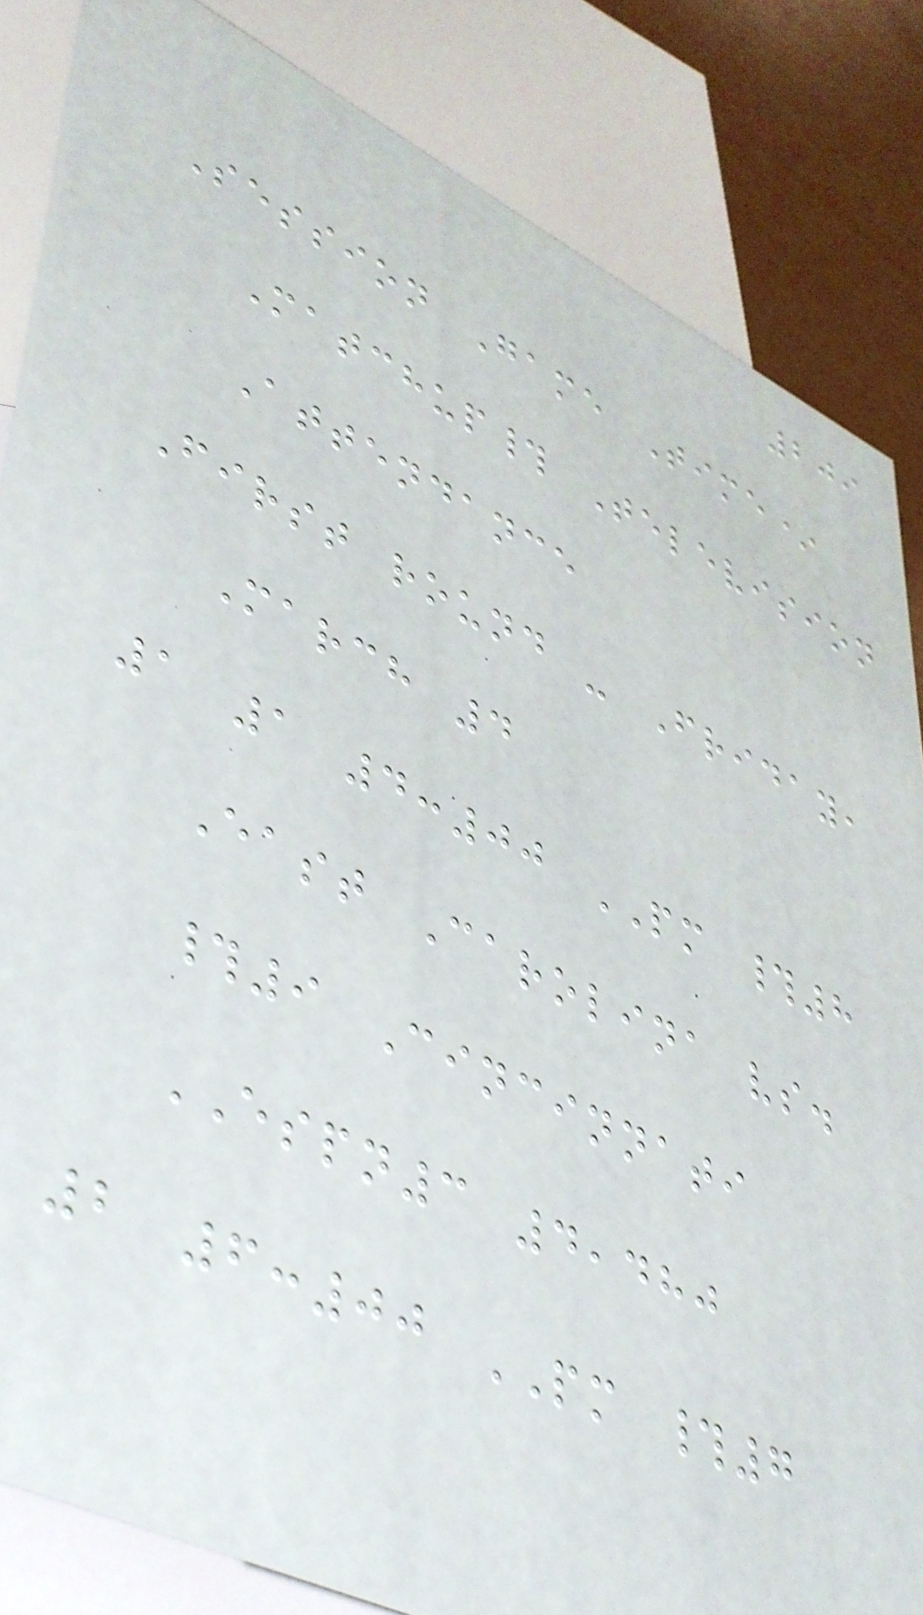209
Session Game Time*
Matchup# Television
Attendance
First round - Friday,
March 4
1 1 4:00 PM #8
East Carolina vs.
#9 Cincinnati
ESPN3 4,480
2 6:00 PM #7
